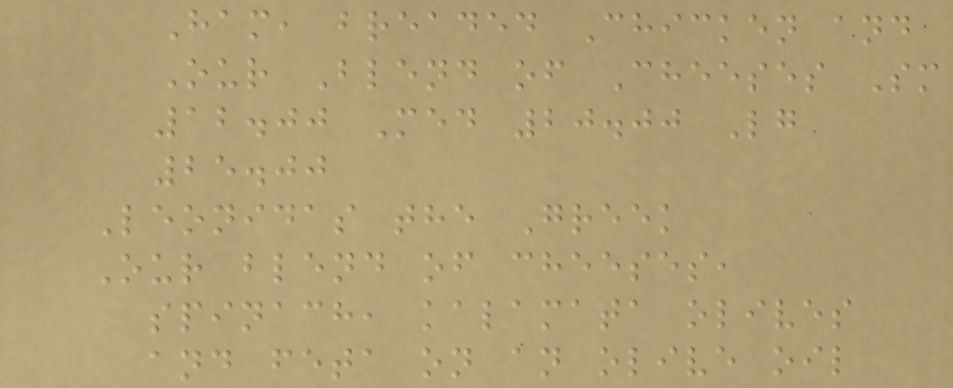Ham, breaded Chicken and
Our Blend of Cheeses Sm
12.00 Med 20.00 Lg
25.00
Leonidas the Greek
Our blend of cheeses,
spinach, kalamata olives
and feta on an olive oil
